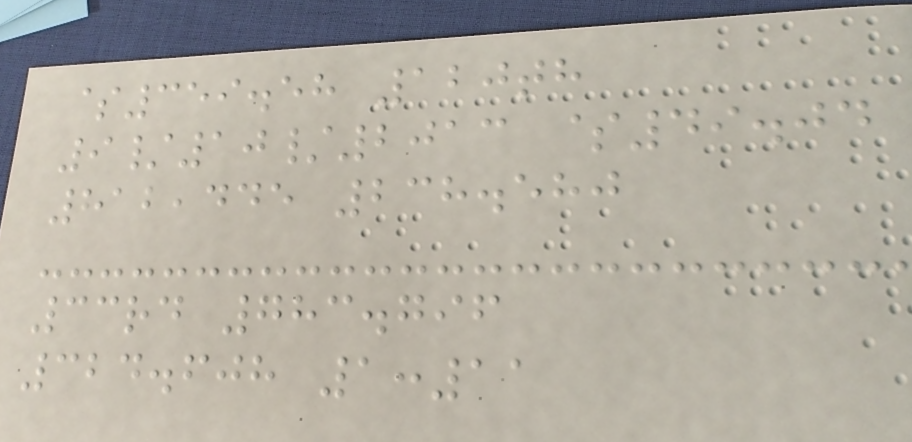$359.58 120th
9/10/2013 $49.04
812,445 238.580
33rd 783.796
324.608 1:11
